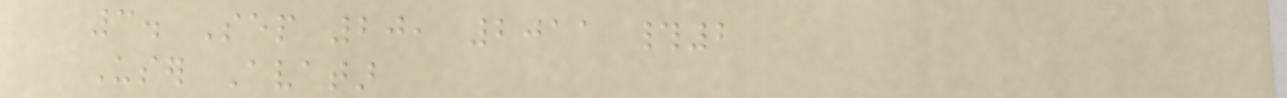3. Sep 20, 2011 #2
User Avatar
